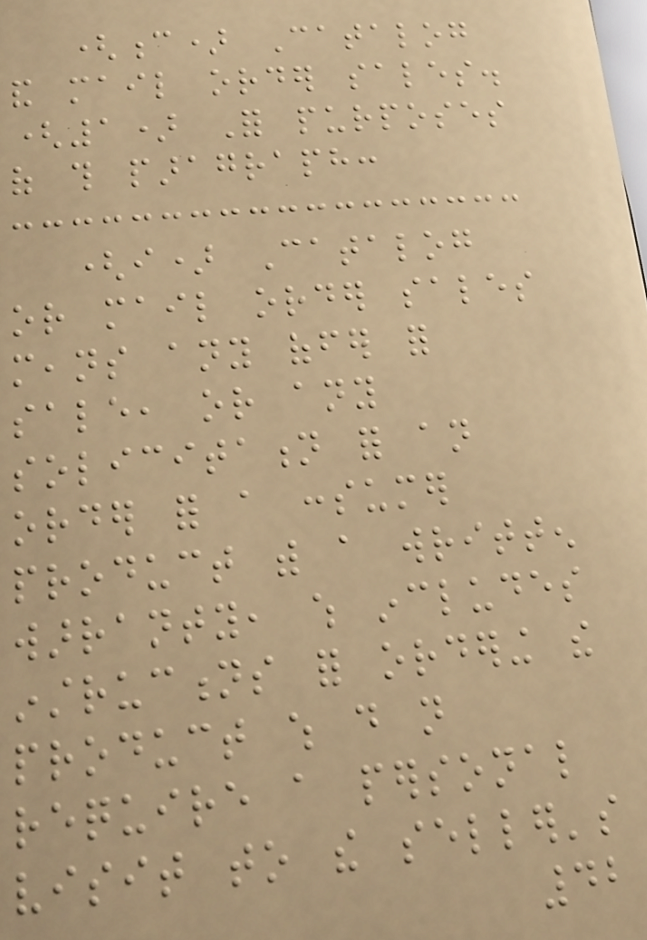(c) Catalog
and mail order sales.
(1) For purposes
of this paragraph:
(i) Catalog
or mail order sales
means any offer for
sale, or any
solicitation for an
order for a consumer
product with a written
warranty, which includes
instructions for ordering the
product which do not
require a personal
visit to the seller's
42
